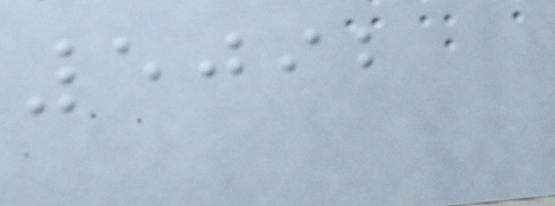5092
